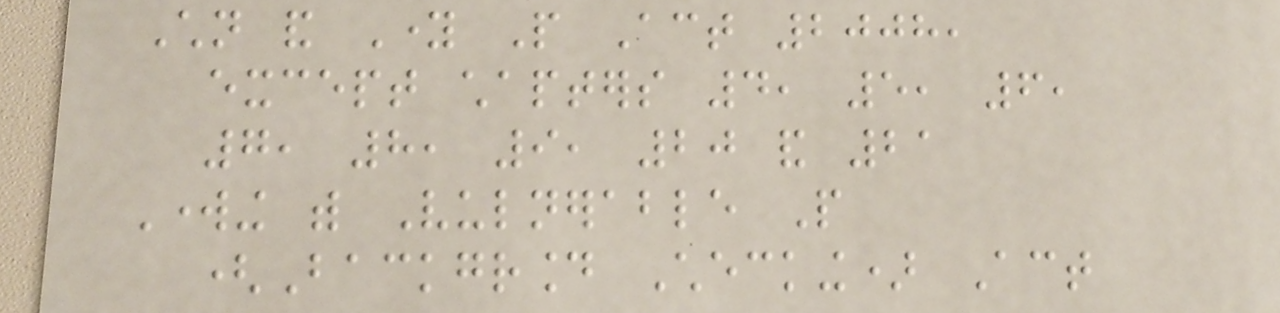Children and Young People Act 2008,
except chapters 4, 5, 6,
7, 8, 9, 20 and 21
Working with Vulnerable People
(Background Checking) Act
